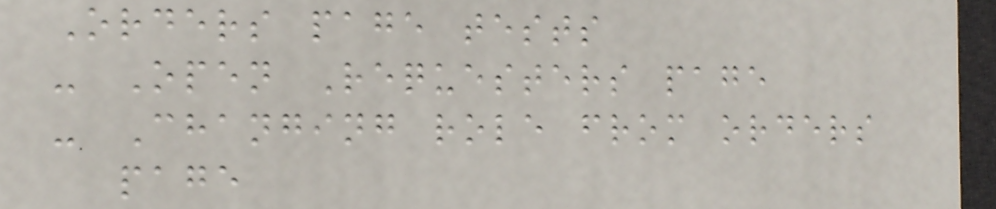Orders page tests
- Open Requesters page
- Changing role from orders
page
